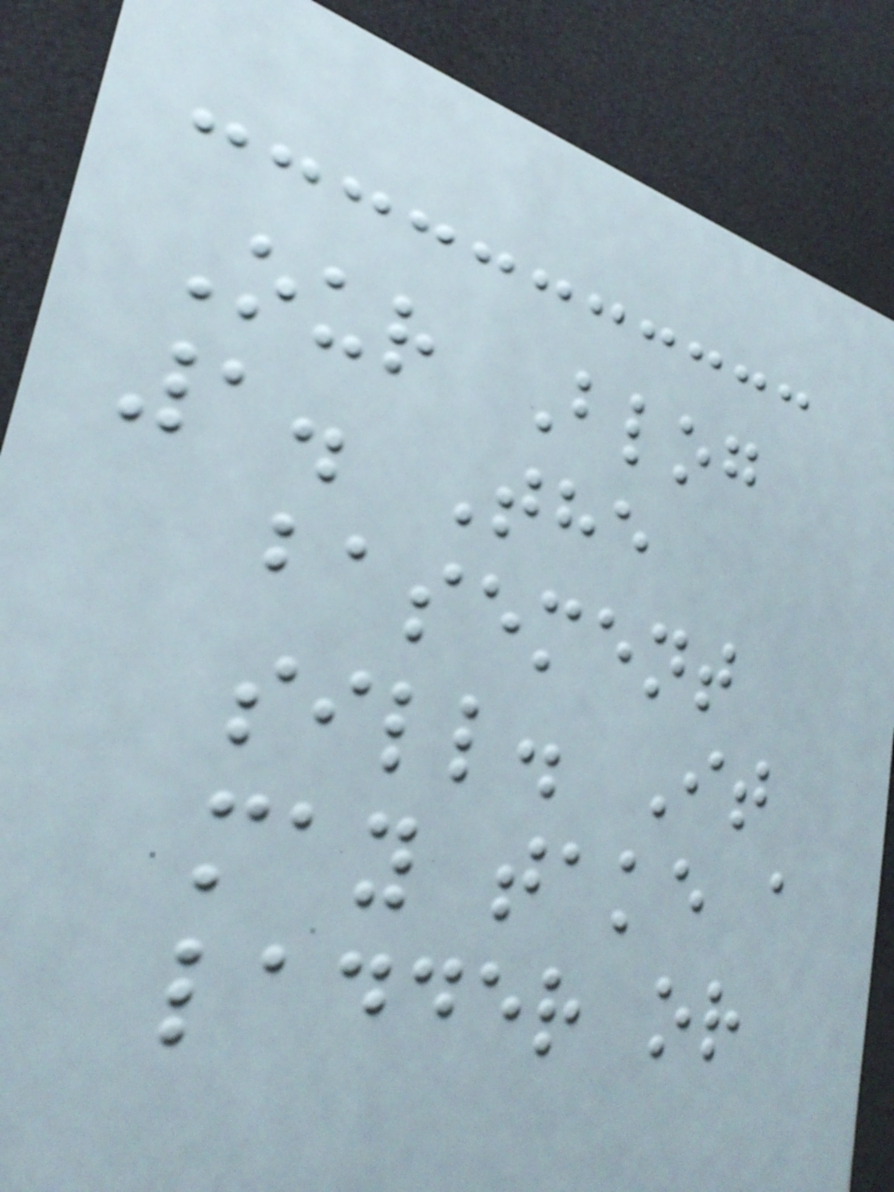Our Blog
1. The
basement
sill. It
may take a
ladder or
